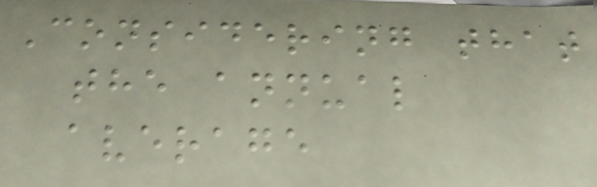Considering that
the annual
average
